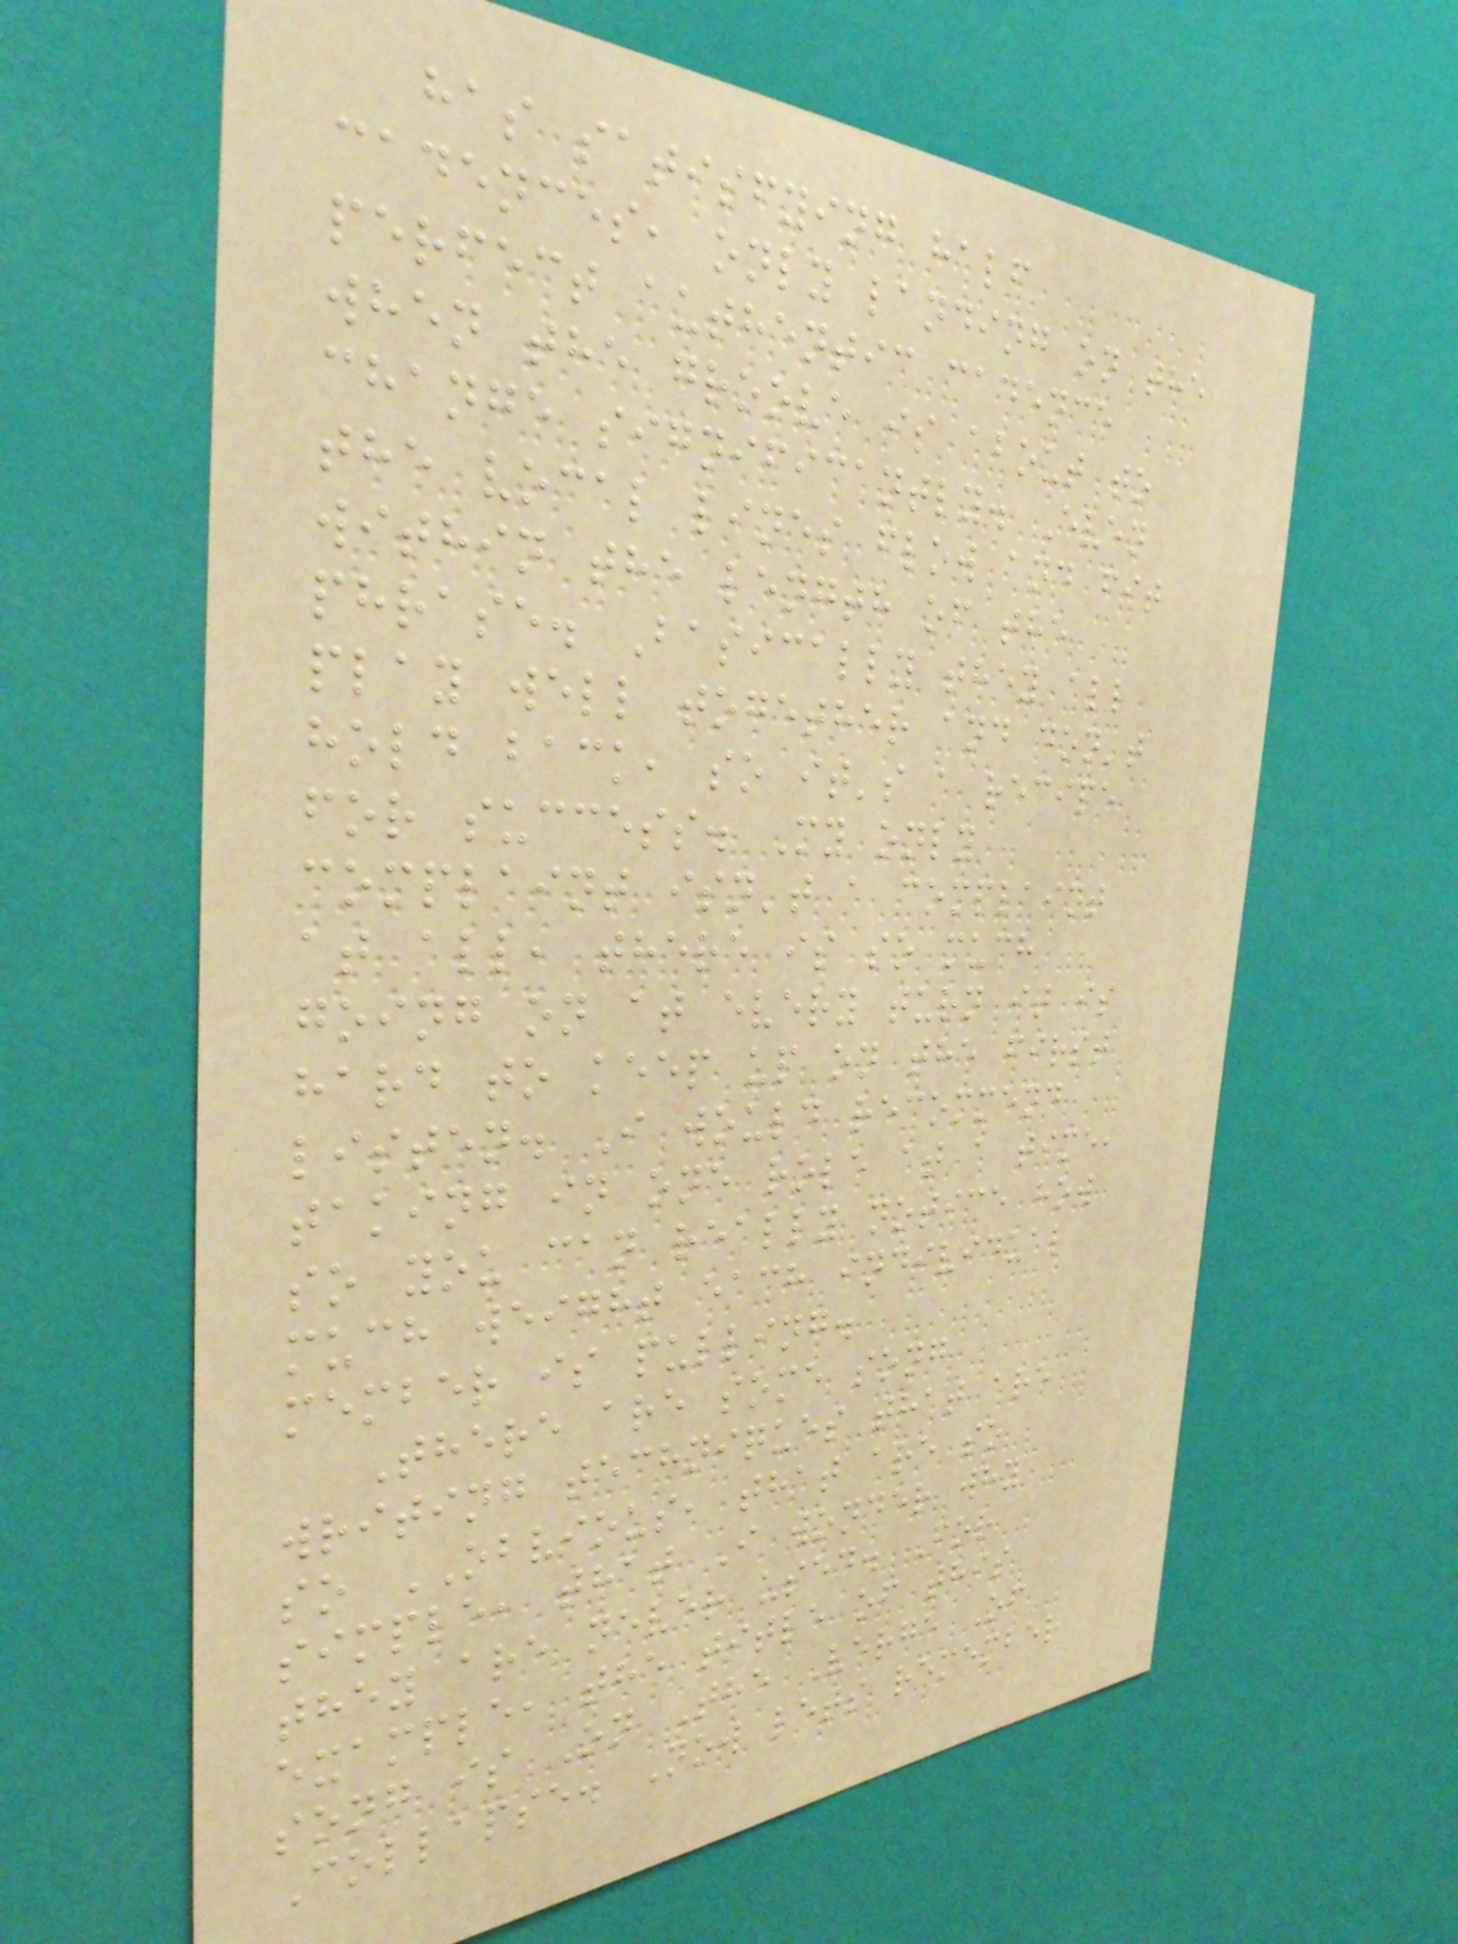has satisfying half
cadences, only landing on the
perfect authentic cadence
when the groove is about to
change significantly. Even
the vocal lines flow and fit
within the length of the
phrase. Basically they all
play well together and don't
hold back, so it's a recipe
for success. My only
complaint isn't a complaint
at all, there is so much
going on at every turn it is
hard to keep up on the first
listen. I would recommend
taking in one role at a time,
so you can really notice how
much weight each individual
member is pulling.
There are some song
writing techniques that are
so OBVIOUS, that are so
simple, that I wonder why
they are never used. For
example, the title of this
song is On The Verge Of
Collapse. Now lets remember
